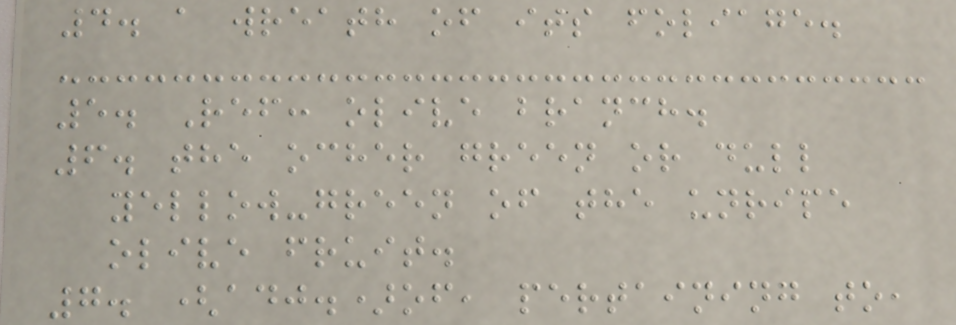4. a wreath of its foliage.
5. Ref: olive branch.
6. the ocher green or dull
yellow-green of the unripe
olive fruit.
7. (adj.)of, pertaining to,
